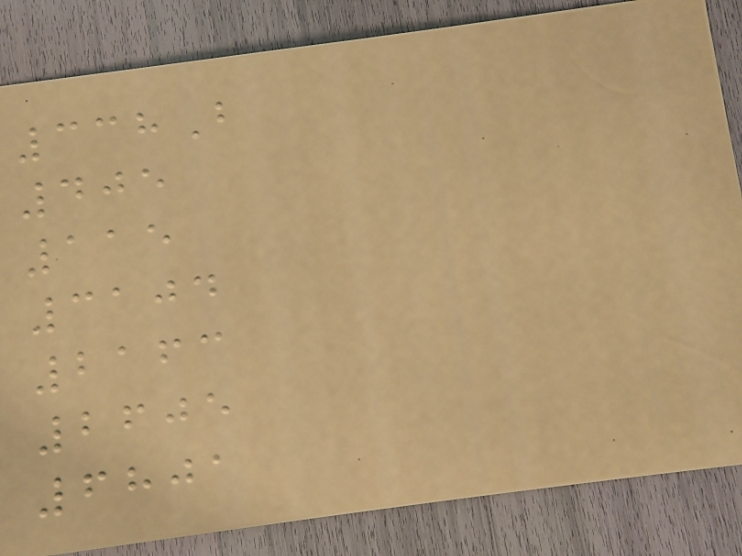338B
405
115
3104
2163
2605
6801
